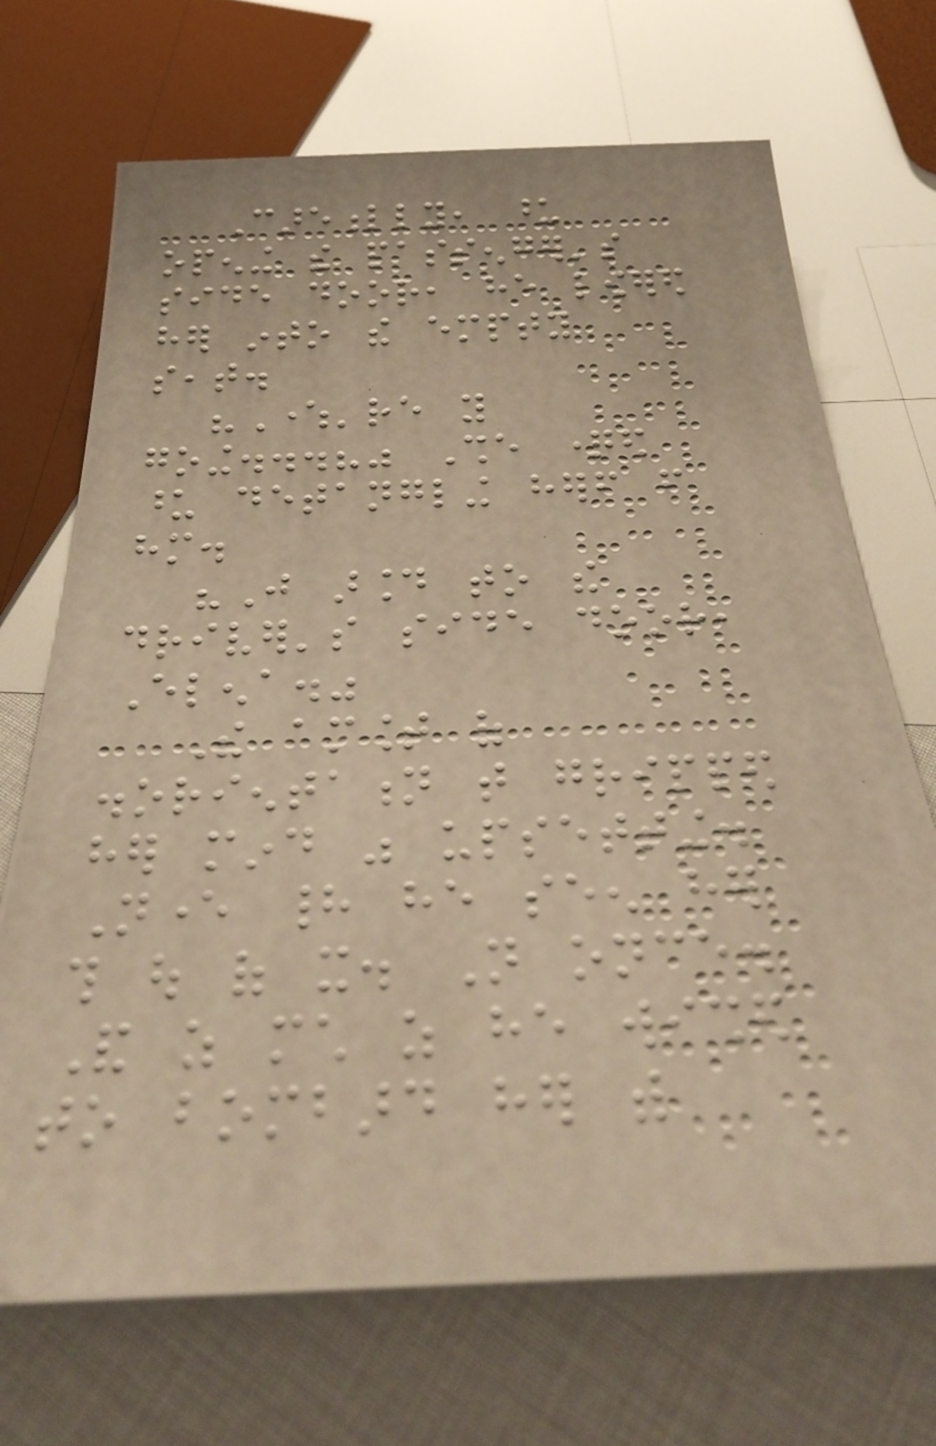Carefully, upon
opening the passenger's
side door, he lowered
her into the empty
seat.
"Where're you
going...?" She questioned
upon detangling herself from
him.
"Just around to the
driver's side door,
Elena."
The amount of
disorientation that gripped
her mind was upsetting.
Never had he seen her
this out of it. Not once.
And as much as he wished
to bombard her with
